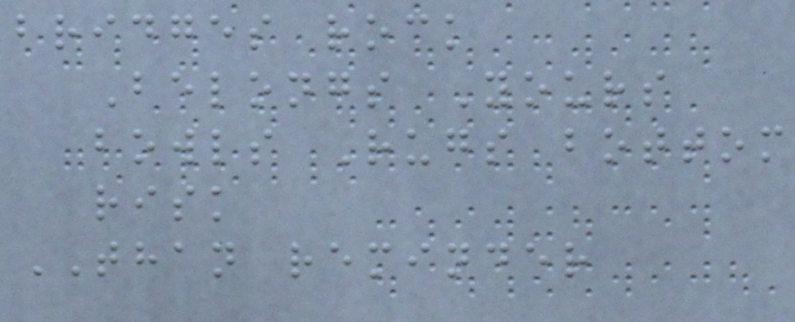bridges rock
Belongs Yours
bowls Rugs bottom
risk
THAN reminder
